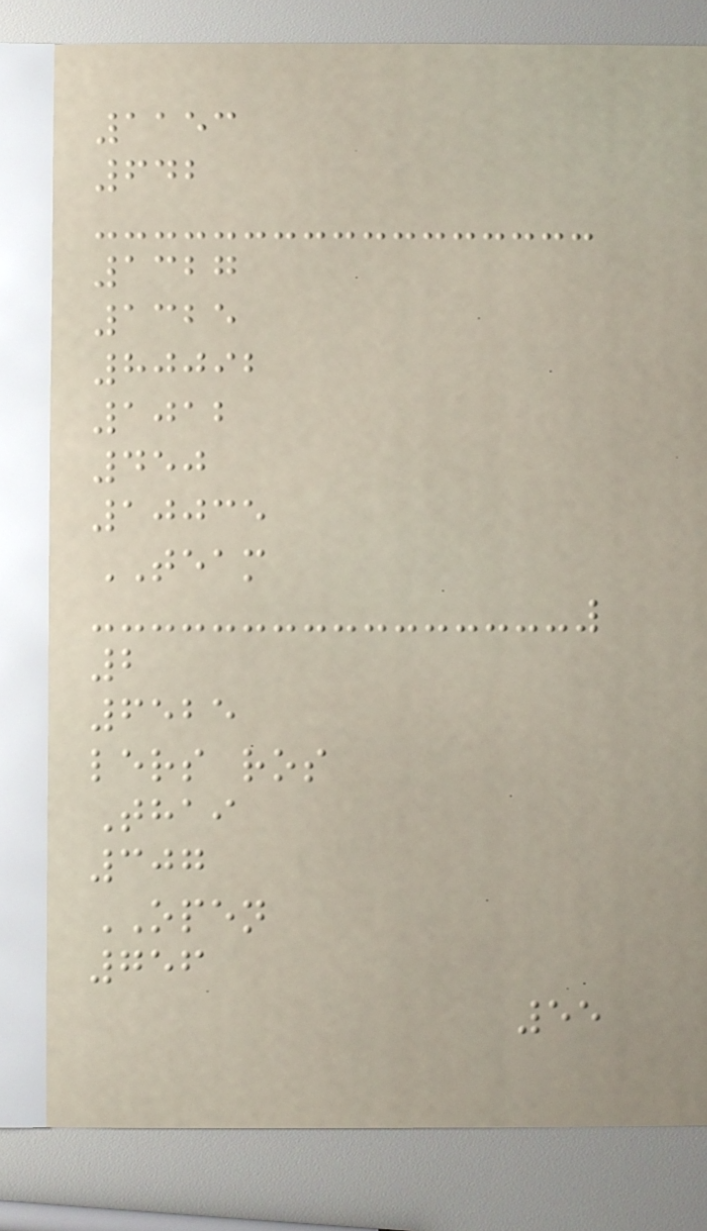1153
642
1327
1325
80092
1012
450
10035
TEAM
2
6525
lers ros
Thai
307
OPEN
756
55
